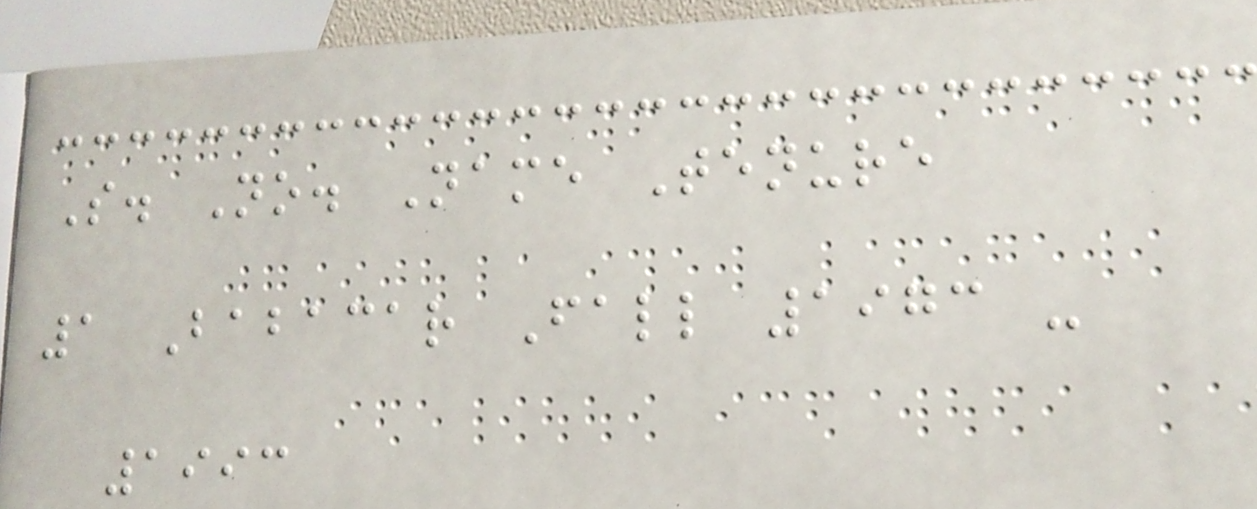S. No. Name Tenure
1 Babacar Fall 1973 -
1993
